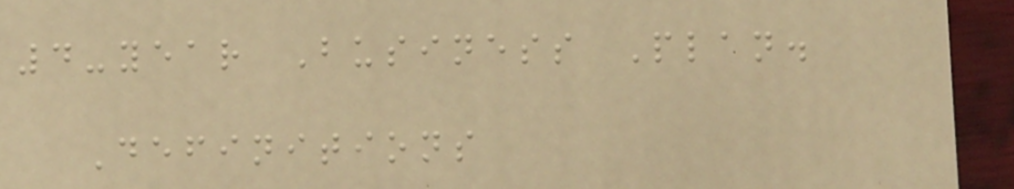4-year Business Plan.
Definitions
